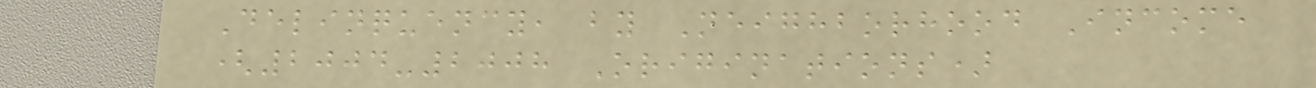Delinquency, by Neighborhood Income
(2004-2008 Originations)
